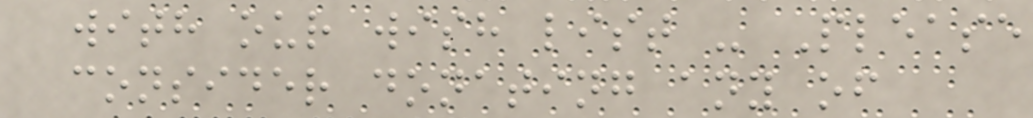with our wish list - Please
consider donating any of
